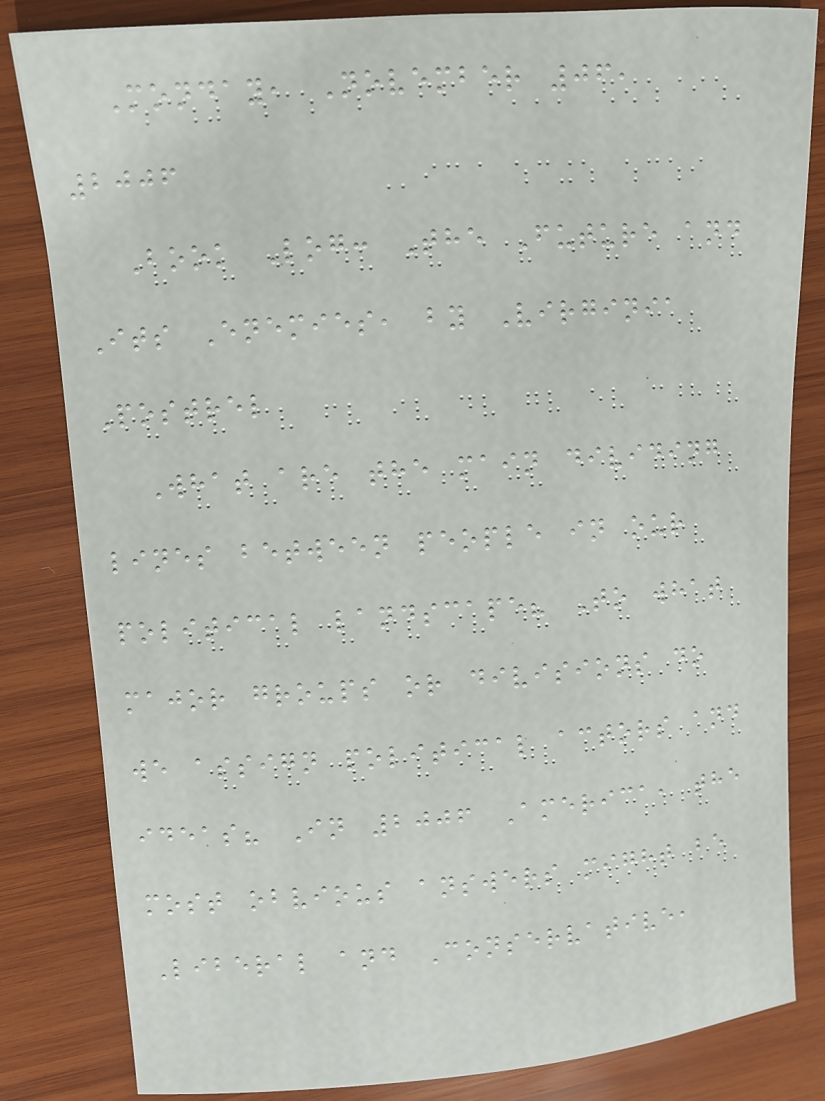Monday, November 06,
2006
Book Log: The Future and
Its Enemies, by Virginia
Postrel
What are the main dividing
lines between people in our
political landscape? To what
major groups or divisions do
we assign political actors and
ideas? In 2006 America, the
most obvious answers might be
Liberal and Conservative,
